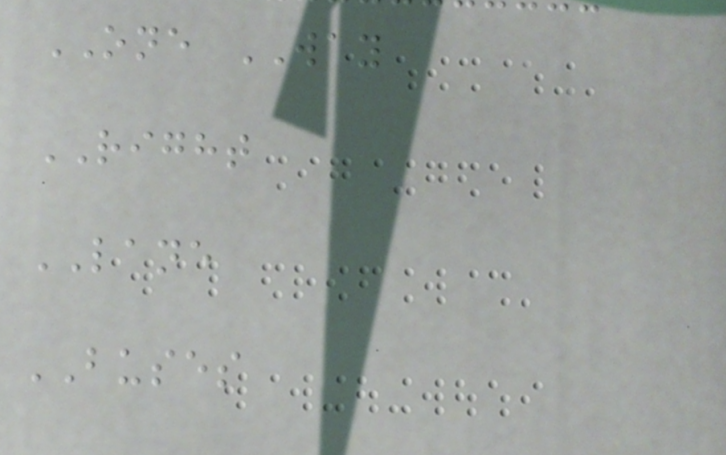ONE WAY
RIGHT
LANE
BUSES
